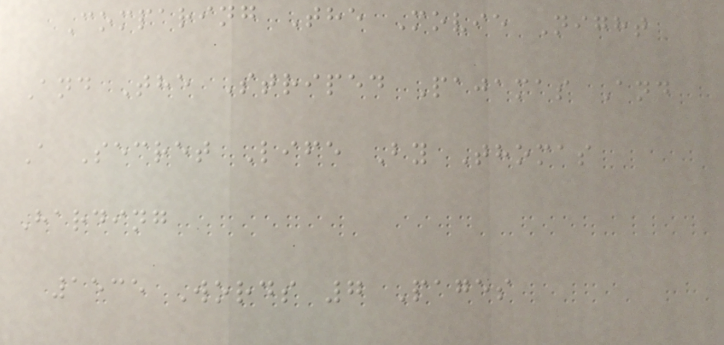Comparing The Movie Night
And The Striped Pajamas And
A Secret Life By Thomas
Harding
1535 Words 7 Pages
